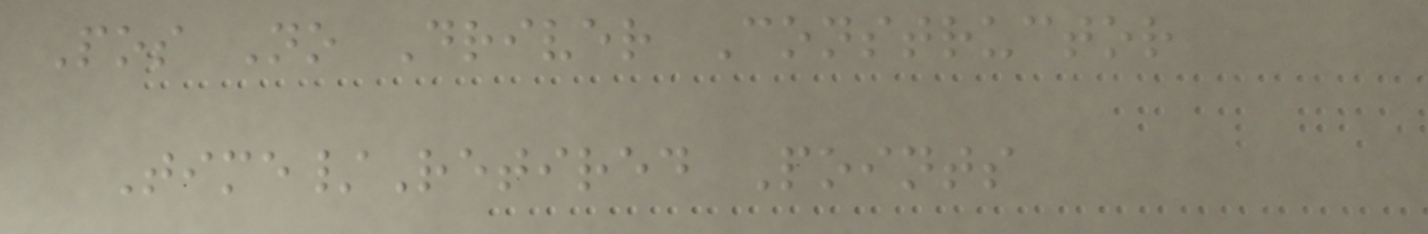Pos No Driver Constructor
Time/Retired Points
